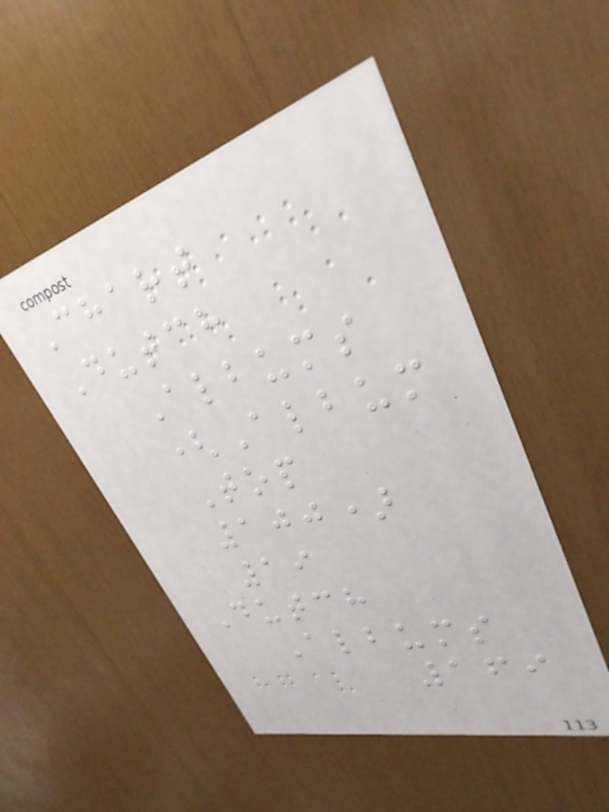Chart
Dutch
Albums
(Album
Top
100)
19
Dutch
Albums
169
